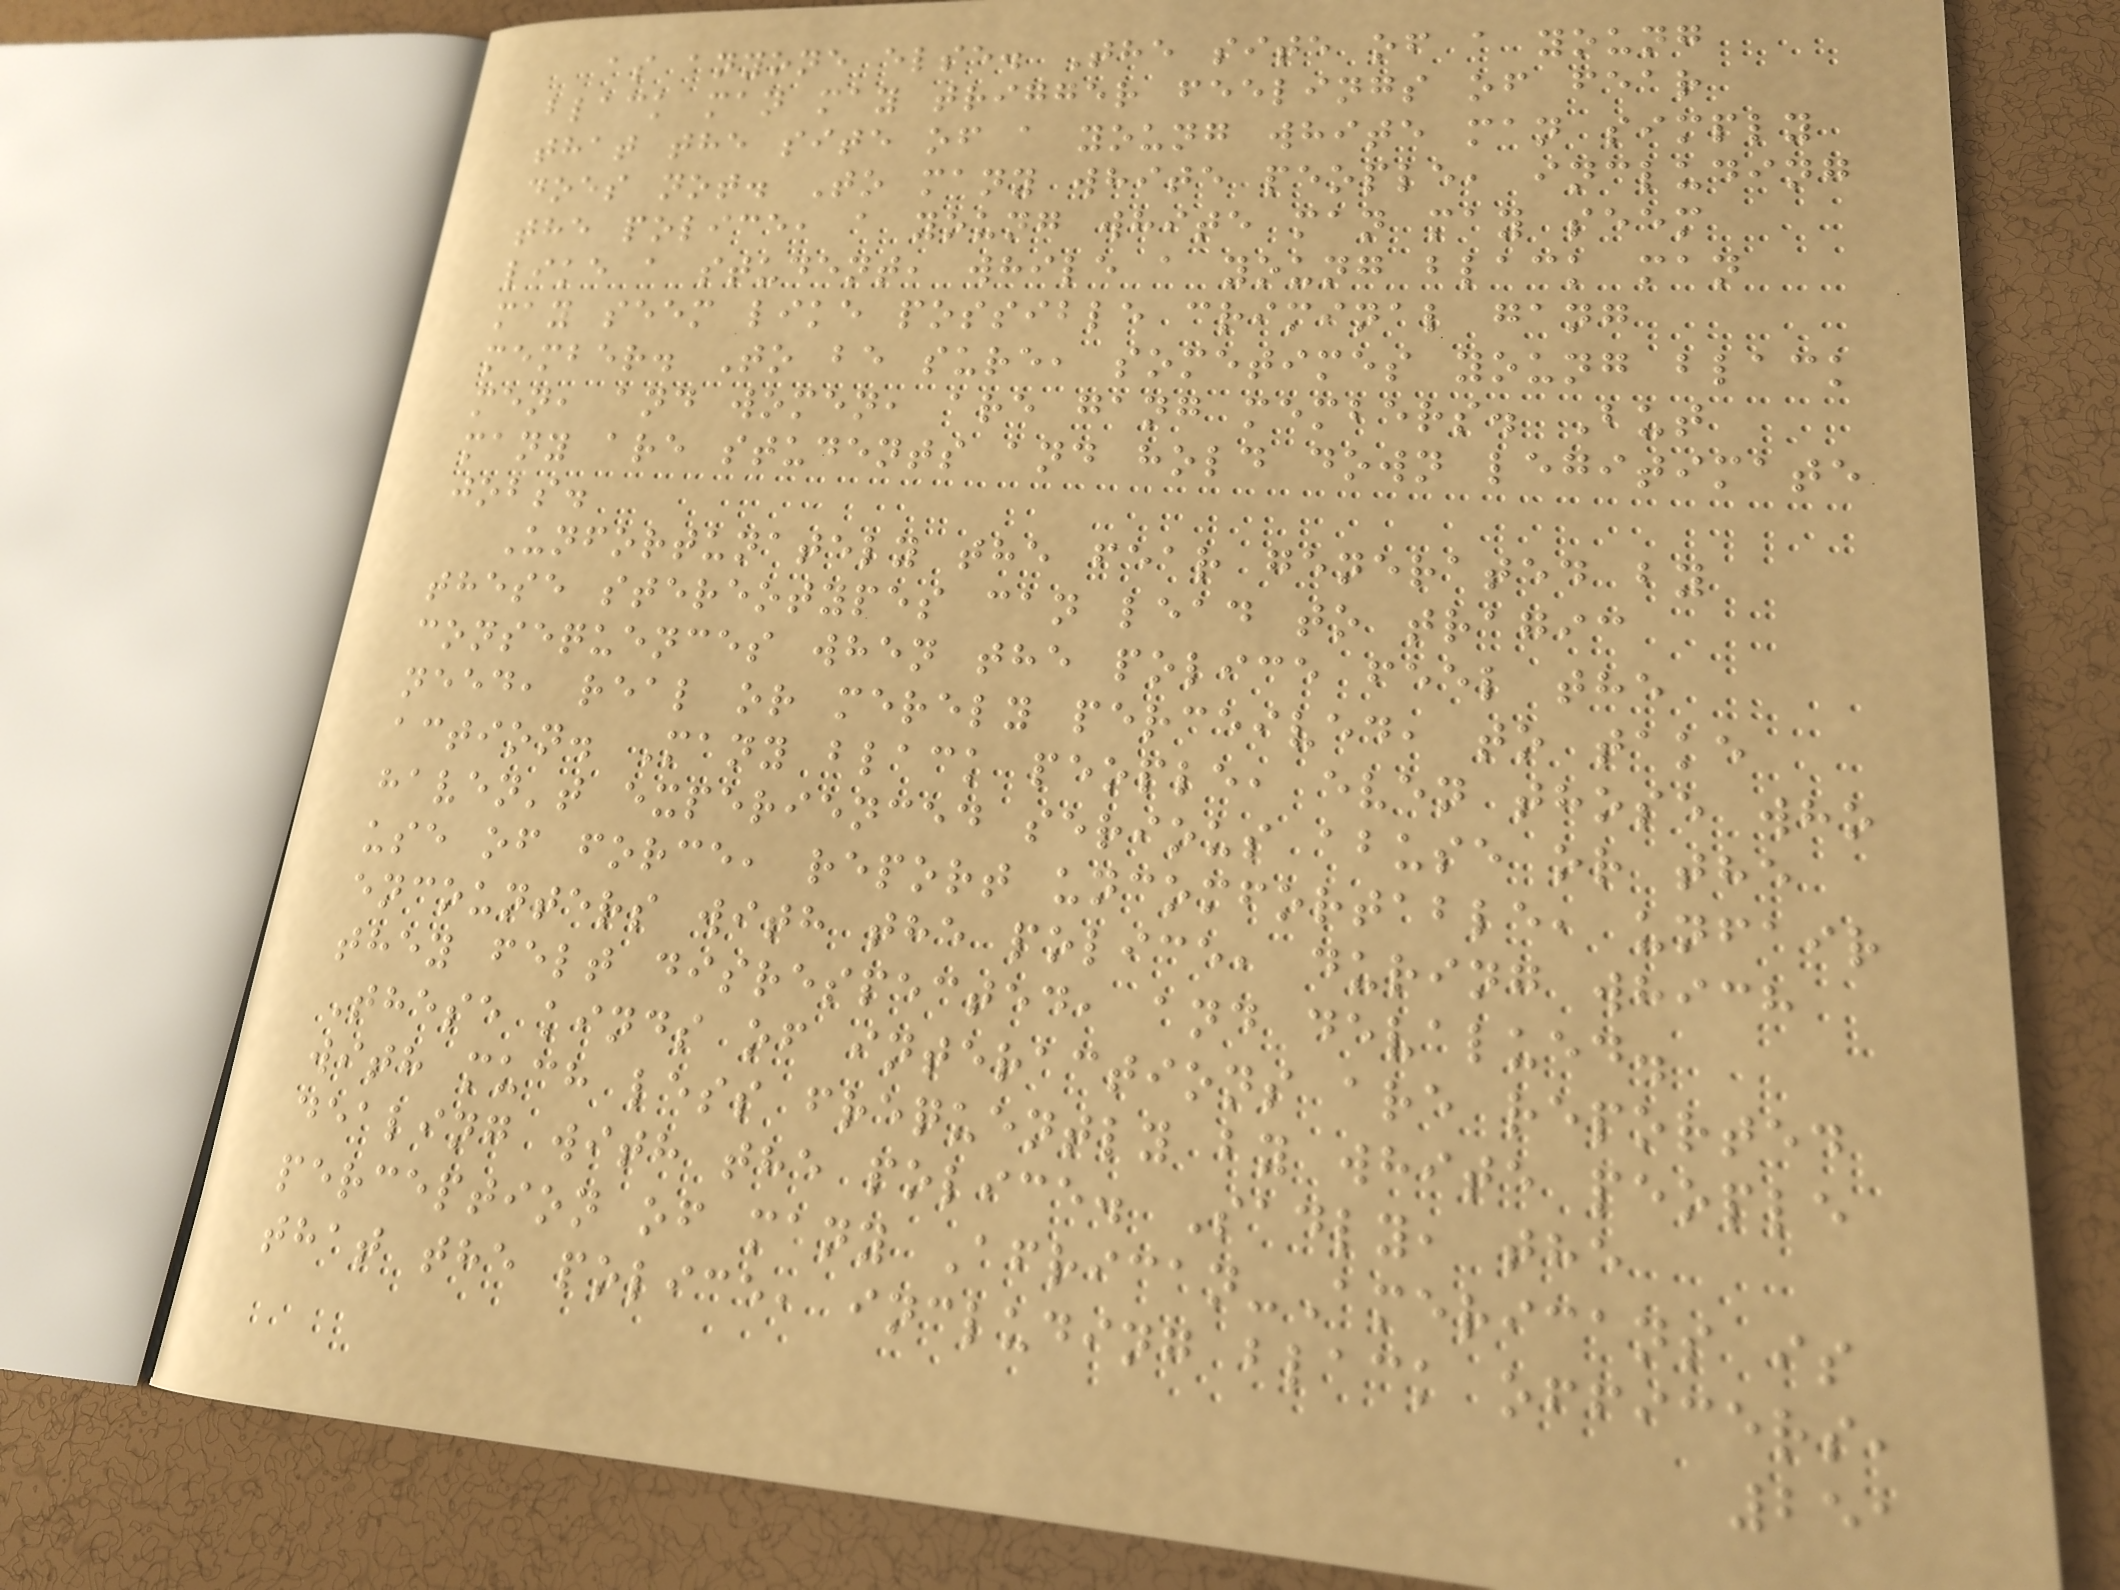as anyone else. The site of a young
black man may trigger feelings of fear
that the site of a young white man simply
does not. To many white people, including
the police, a young white man may seem
like a student, while a young black man
may seem like possible criminal gang
member. To be sure, sometimes young black
men, and women, are gang members. But
many are students and hold down legitimate
jobs.
Unfortunately the fear generated by
these stereotypes can lead to tragic
consequences when the police feel the
need, real or merely perceived, to take
action. Many black people, even those who
haven't experienced serious abuse or the
use of force, report uncomfortable, unfair
encounters with the police, during which
they felt disrespected, and devalued.
These kinds of interactions are reported
with much less frequently by white people
dealing with the police. Sadly, the
perception of many African-Americans is
that the police, including black officers,
251
